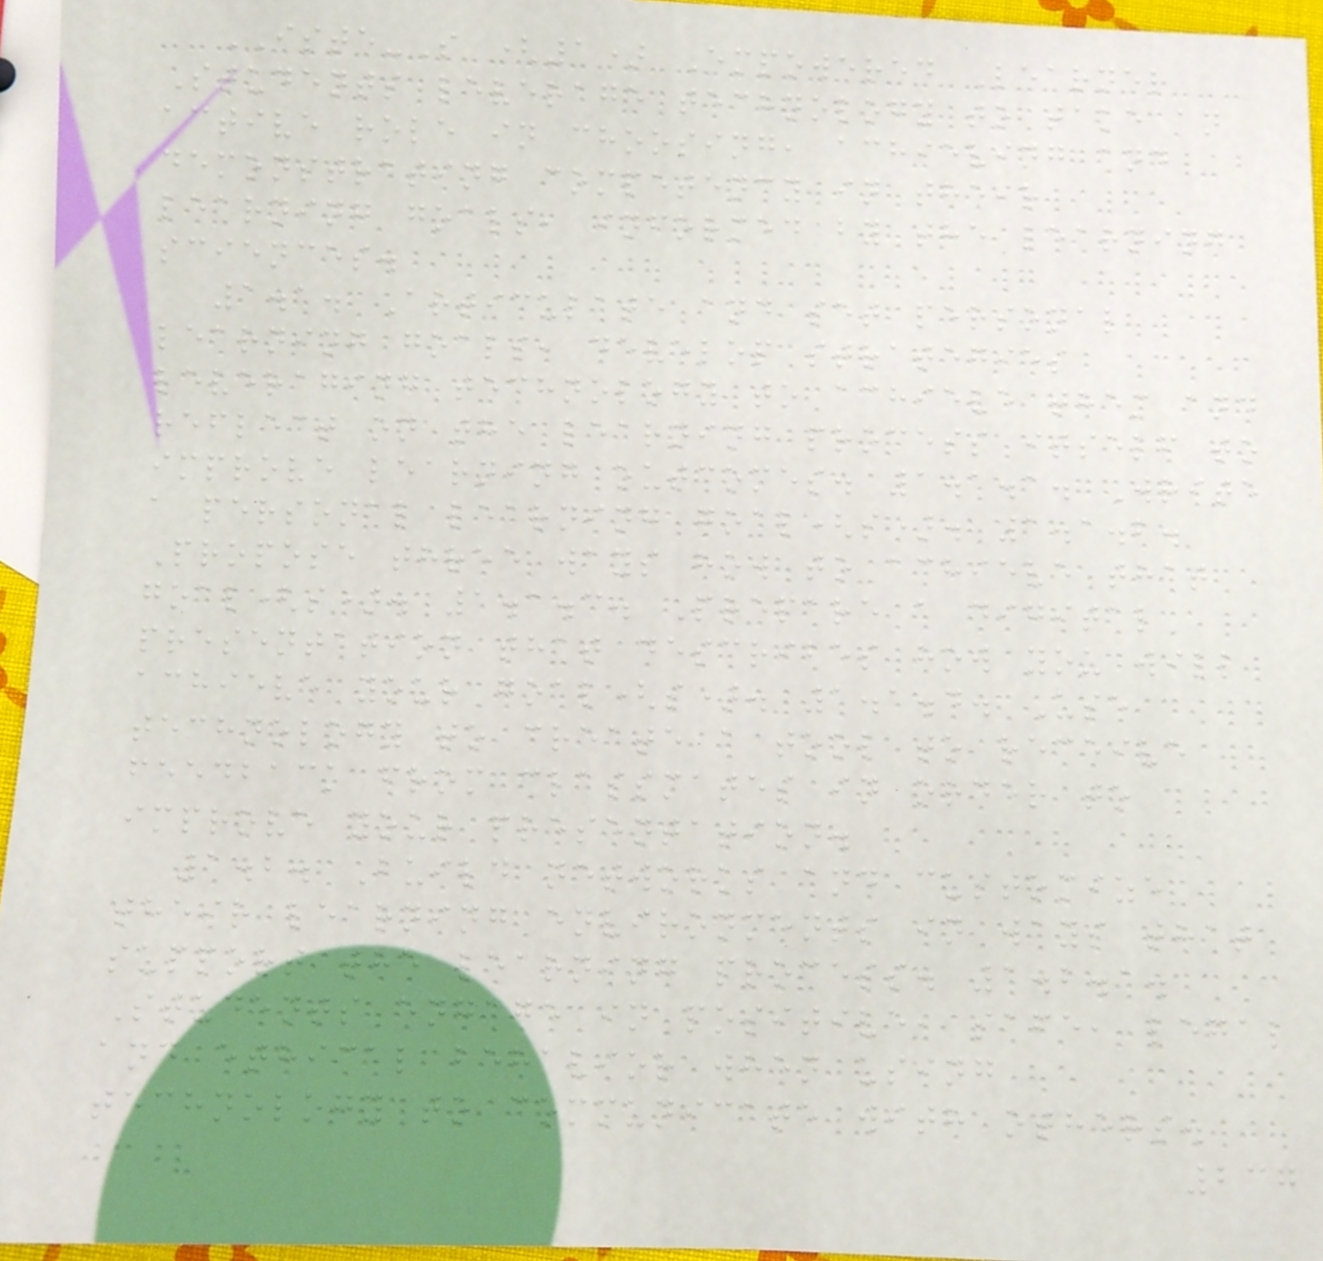ISTE-S (1) Empowered Learner
Students leverage technology to take an
active role in choosing, achieving and
demonstrating competency in their
learning goals, informed by the learning
sciences.
1.1. Articulate and set personal
learning goals, develop strategies
leveraging technology to achieve them and
reflect on the learning process itself to
improve learning outcomes. 1.1.1. Write
a personal learning goal(s). 1.1.2.
Propose three ways how to achieve that
goal(s). 1.1.3. Prepare a digital
presentation that describes how you will
achieve your goal(s). 1.1.4. Use
technology to create a tool to receive
feedback from classmates in order to
improve your presentation.
1.2. Build networks and customize
their learning environments in ways that
support the learning process. 1.2.1.
Students engage in positive, safe, legal
and ethical behavior when using
technology to communicate with others.
237
